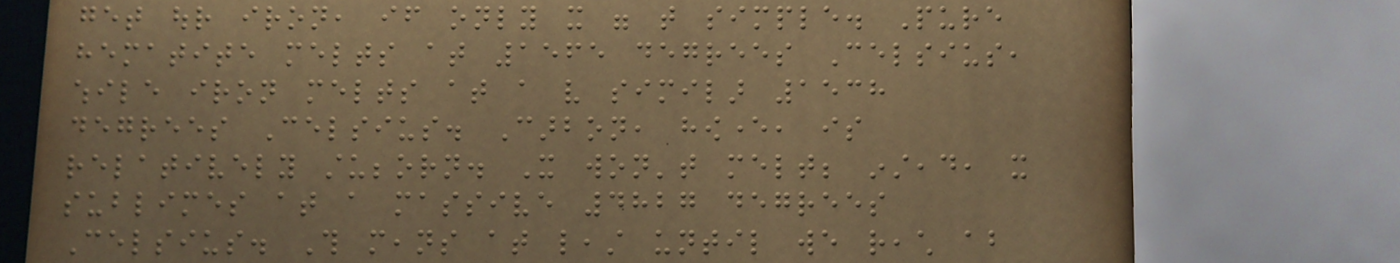get our iron, if only it were that simple. Pure
hematite melts at 1565 degrees Celsius,
while iron melts at a very similar 1538
degrees Celsius. Carbon, however, is
relatively stubborn. It won't melt; instead, it
sublimes at a massive 4827 degrees
Celsius. This means at least until we reach about
